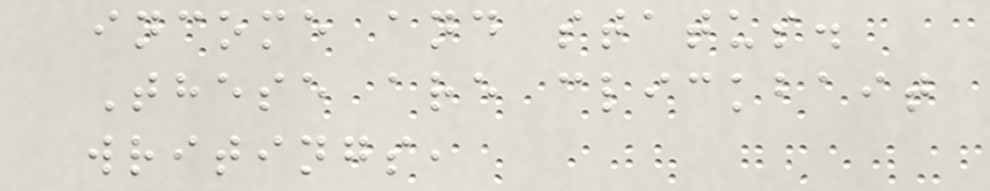income and status.
These are clickbait
writings,
